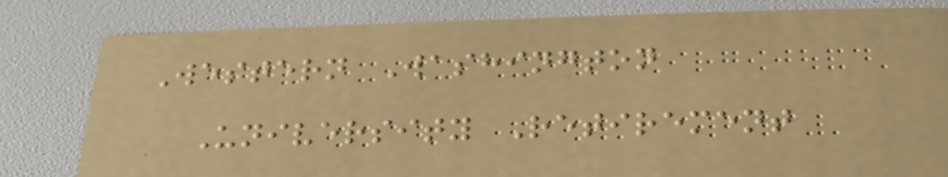Western Washington
University Retirement
